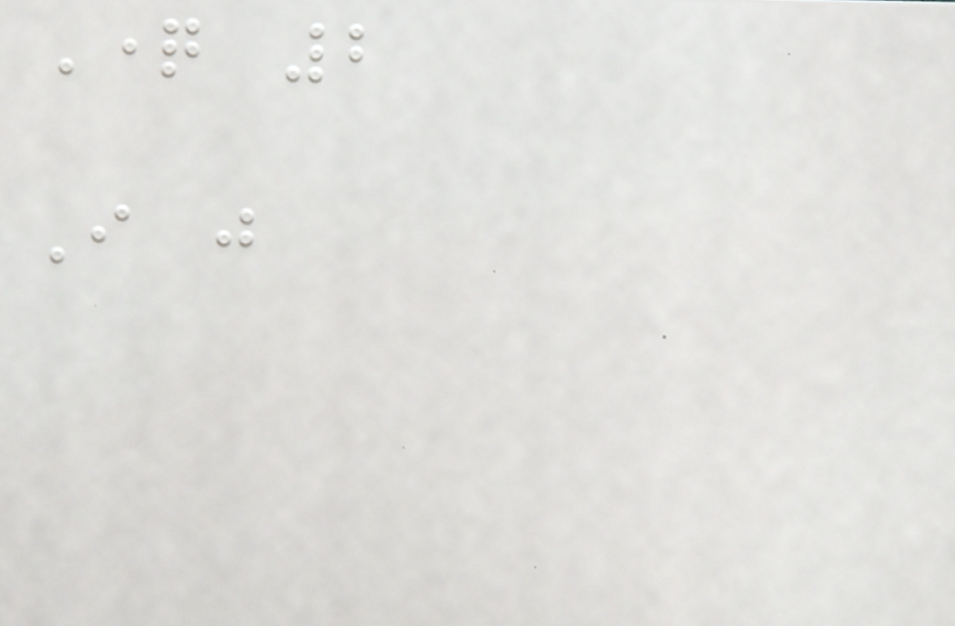Question 2
I just
